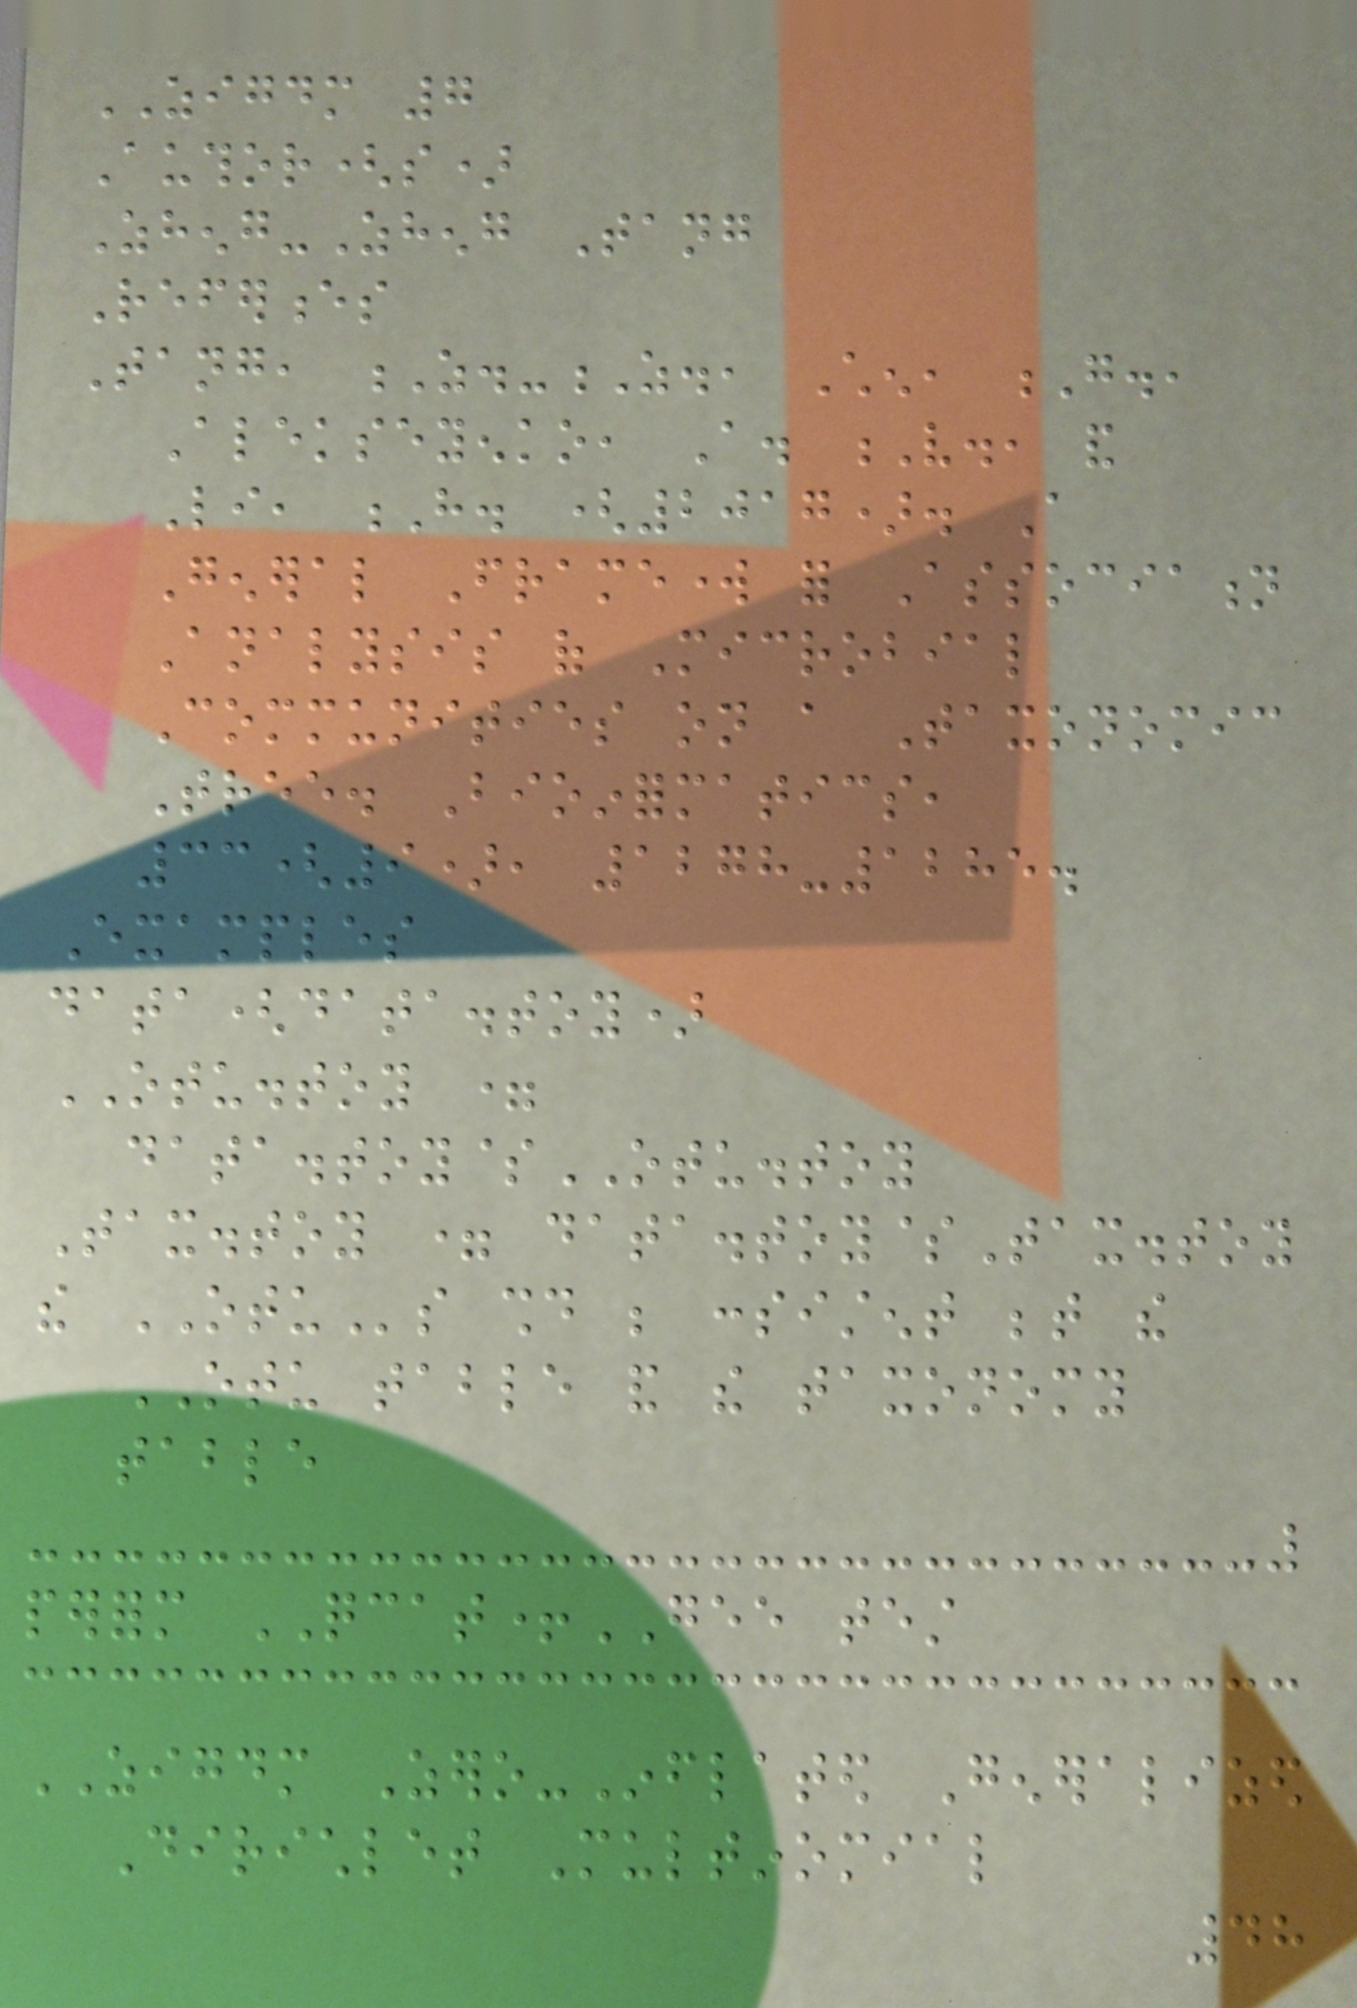ZIGDM 7
Author(s)
Zheng-Zheng Tang
References
Tang, Z.-Z., Chen, G.,
Alekseyenko, A. V., and
Li, H. (2017). A
General Framework for Association
Analysis of Microbial
Communities on a Taxonomic
Tree. Bioinformatics,
33(9), 1278-1285.
Examples
data(data.toy)
OTU.toy =
data.toy$OTU.toy
Tax.toy = data.toy$Tax.toy
the OTUs should be consistent between the
OTU table and the taxonomy
table
perform QCAT+GEE test
ZIGDM Zero-Inflated Generalized
Dirichlet Multinomial
48
